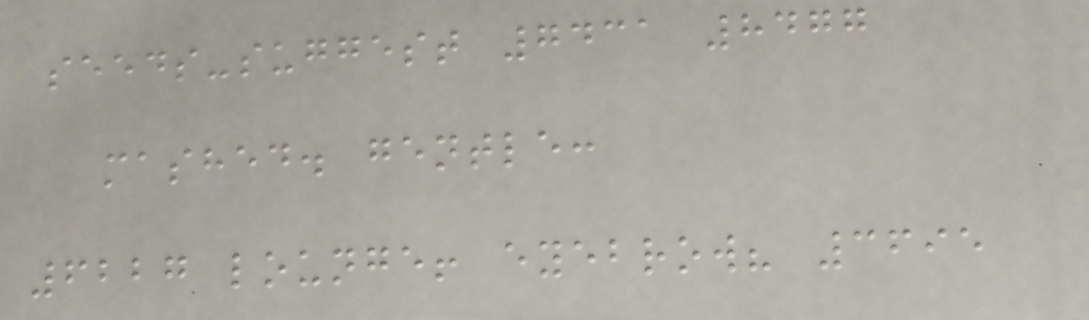seeds-suggest 7431 8477
mashed. gentle:
6227 lounge! eyebrow? 3695
